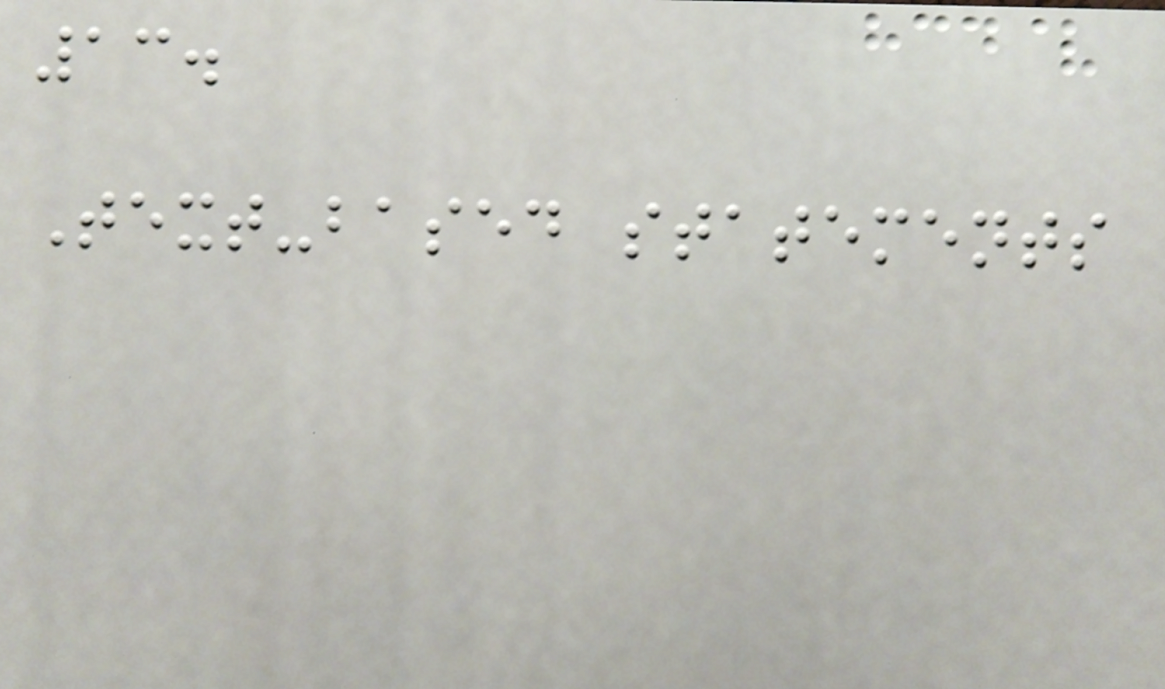13.
Text-based statements
